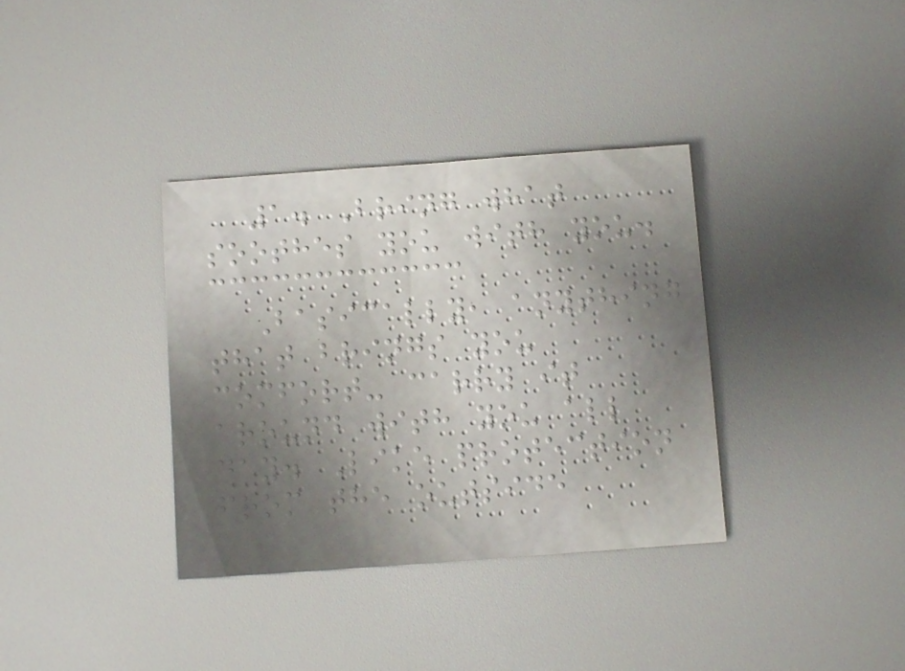1. Bring what
soothes you with you.
Basically, anything
that brings you
comfort- carry it
around with you all
day. Like protection
from the outside
